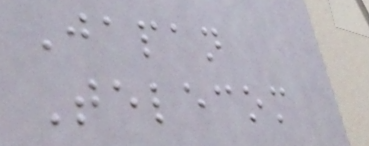Japan
Telecom
